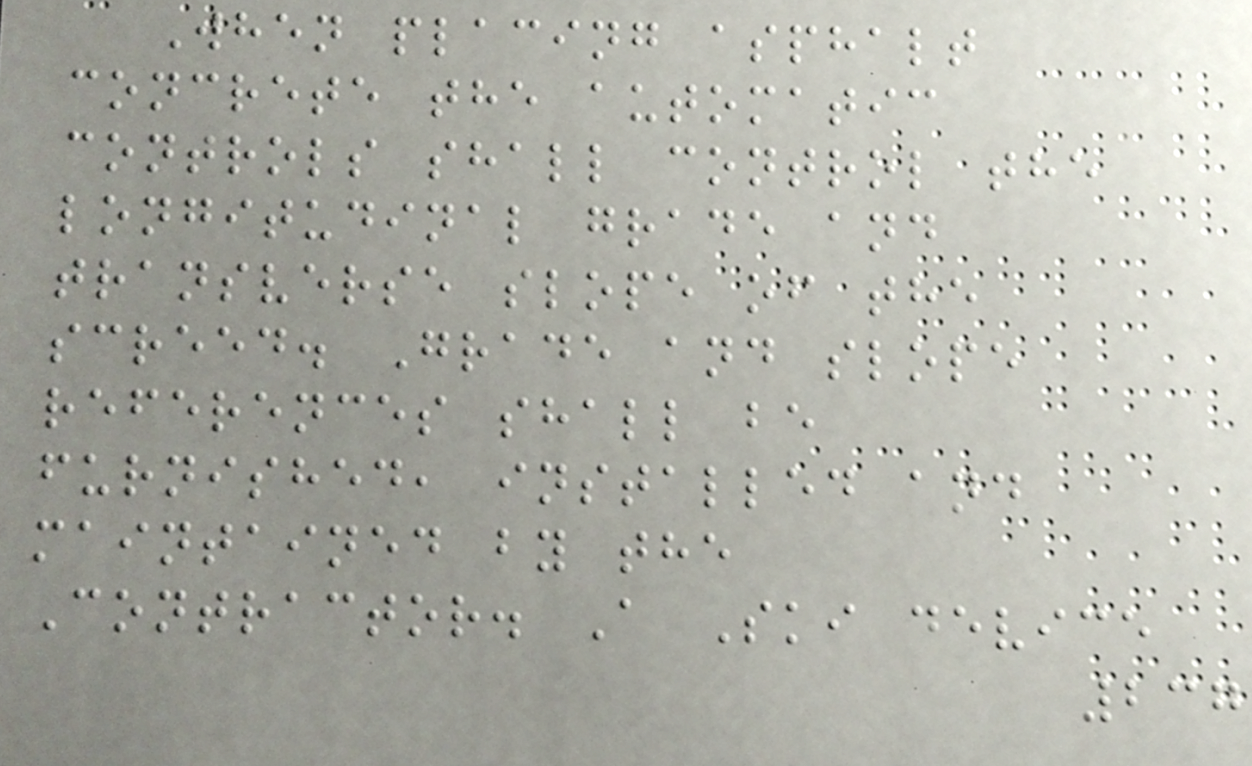When placing asphalt
concrete the automatic
controls shall control the
longitudinal grade and
transverse slope of the
screed. Grade and slope
references shall be
furnished, installed and
maintained by the
Contractor. A Ski device
237
